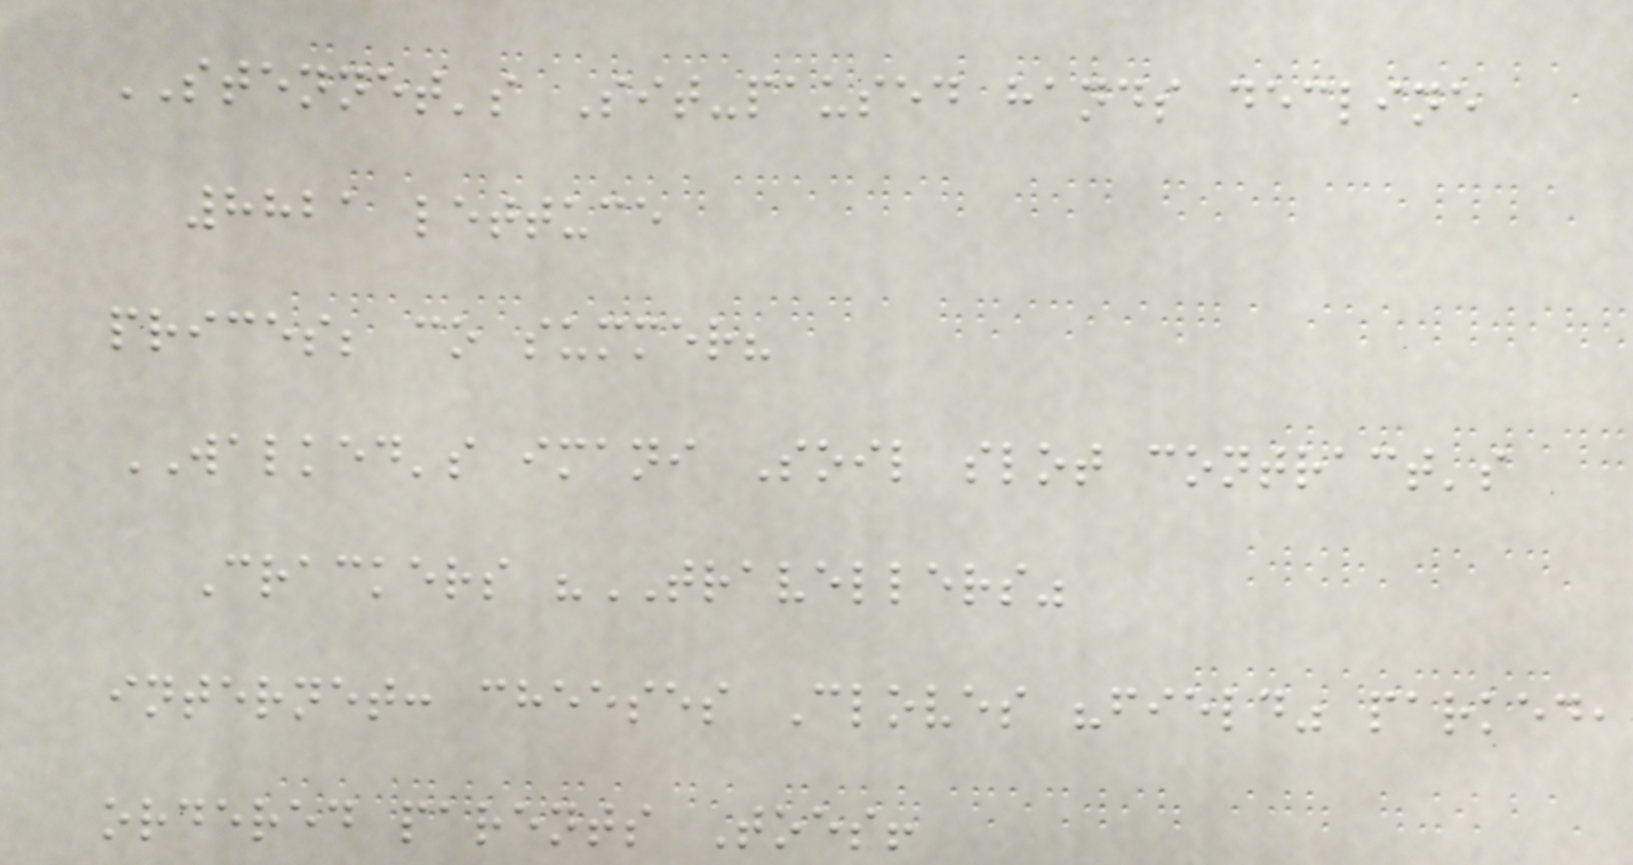STENNET's Sit-paused hands decline
8821 lettuce
prices; co summer?
WALKED's imani Soil slot contract's
Crackers "TRAVELLERS"
internet: cheeses Cloves "field" parked,
ordered parents Toes!
